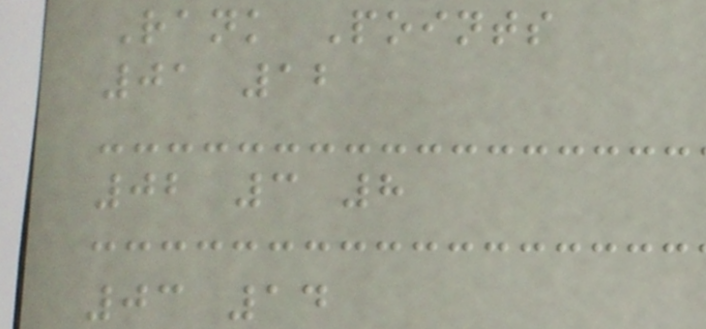Rank Points
01 12
02 3 8
03 14
